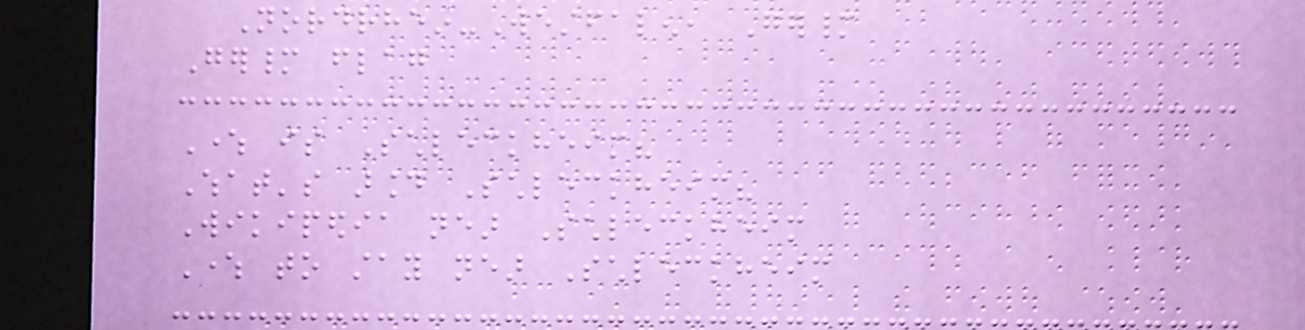Nordrhein-Westfalen, Germany
Germany flag
Where is Schleckheim?
What's around Schleckheim?
Wikipedia near Schleckheim
Where to stay near Schleckheim
